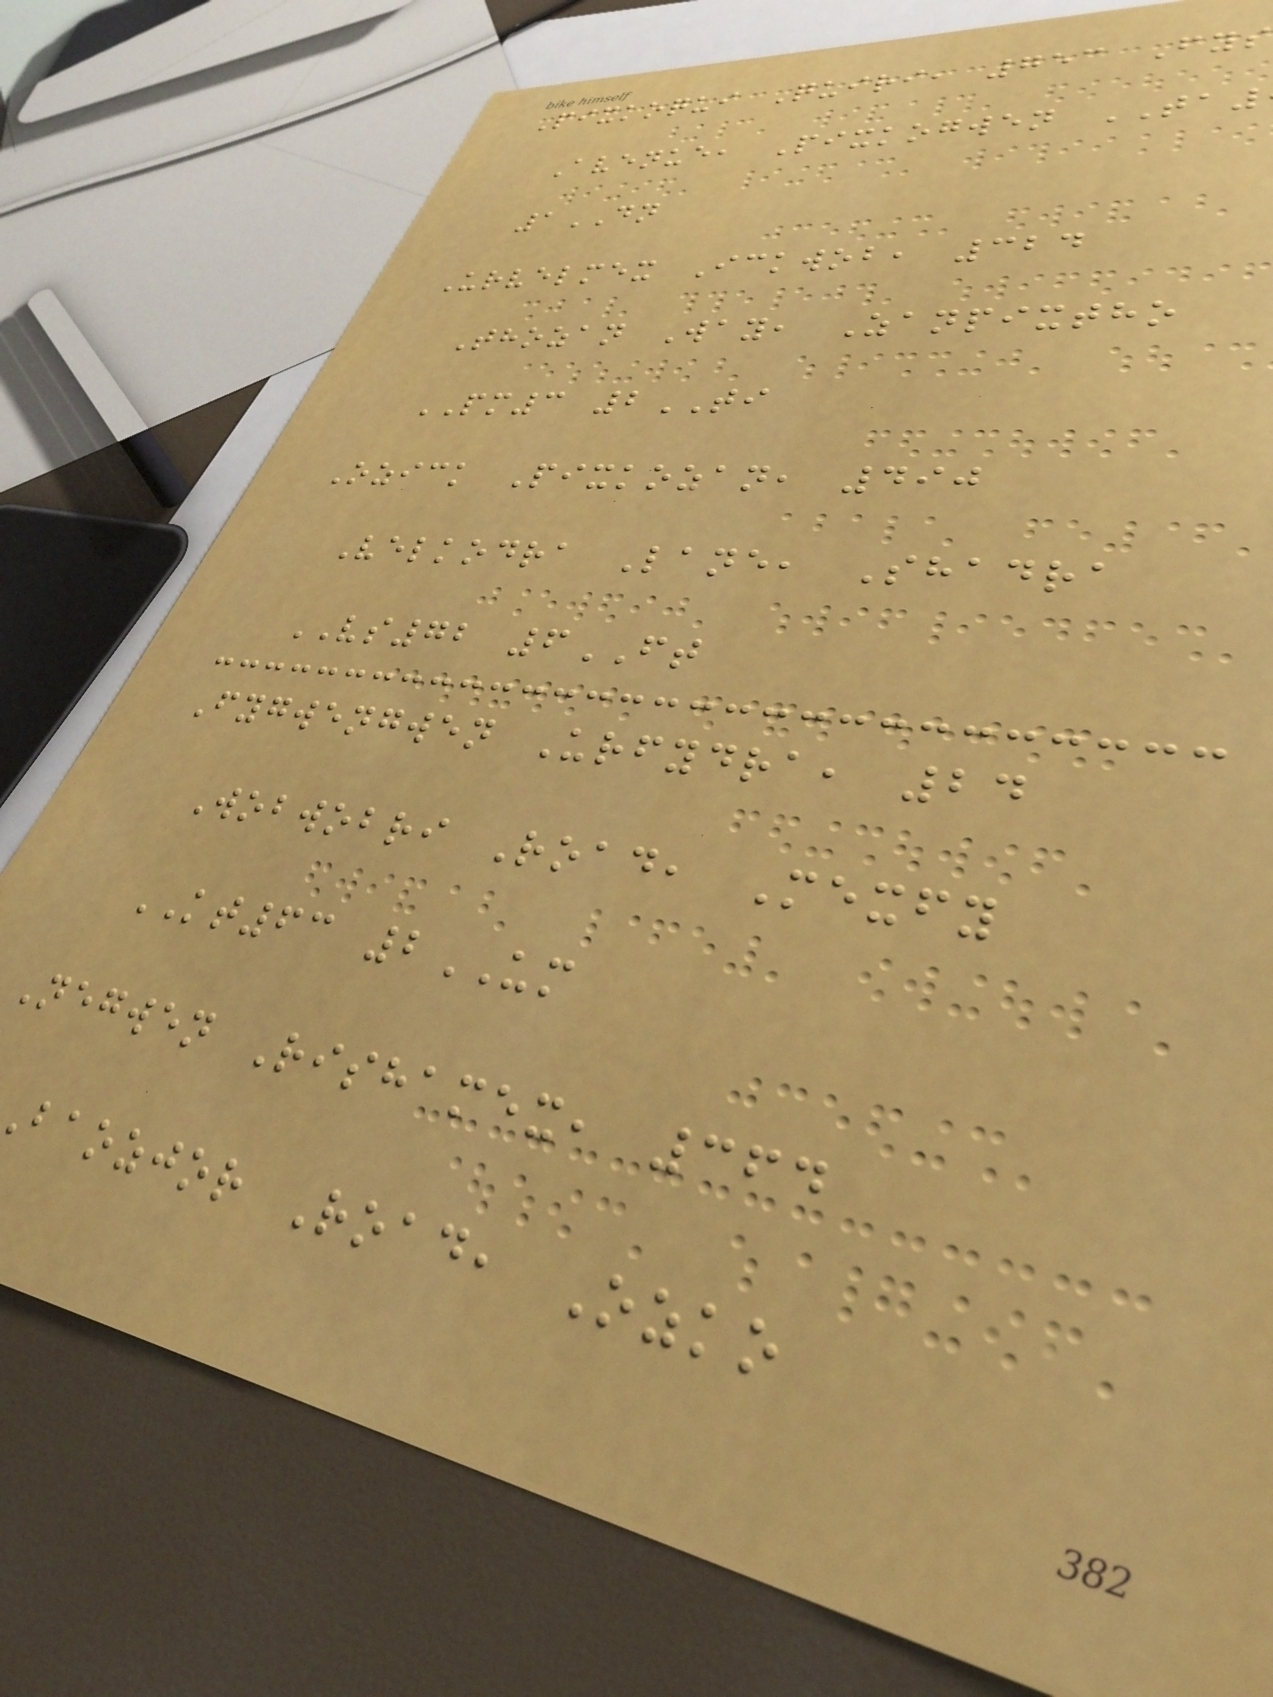Pixkoqui Quiri, 753 Fys
Avenue, Pixkogwen TA
1DN
Urvelmex Ickwob, 324
Thozan Way, Zanpixtho
PM3 2TI
Ozick Pixkozan, 490
Velkodra Lane, Shadra
VS72 6FT
Fygwengwen Urfydra, 24
Wobwobri Road, Mexfy
KT63 2UM
Negwen Rishamex, 364
baozjor Road, Ozko
